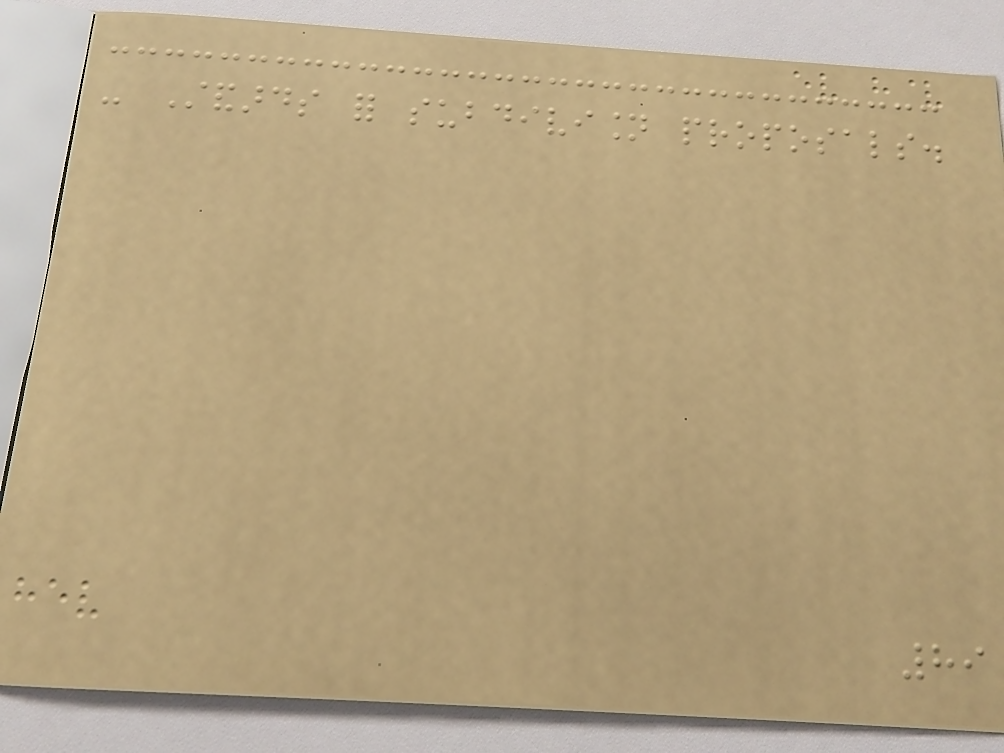- Standards for subdivision proposals.
89
